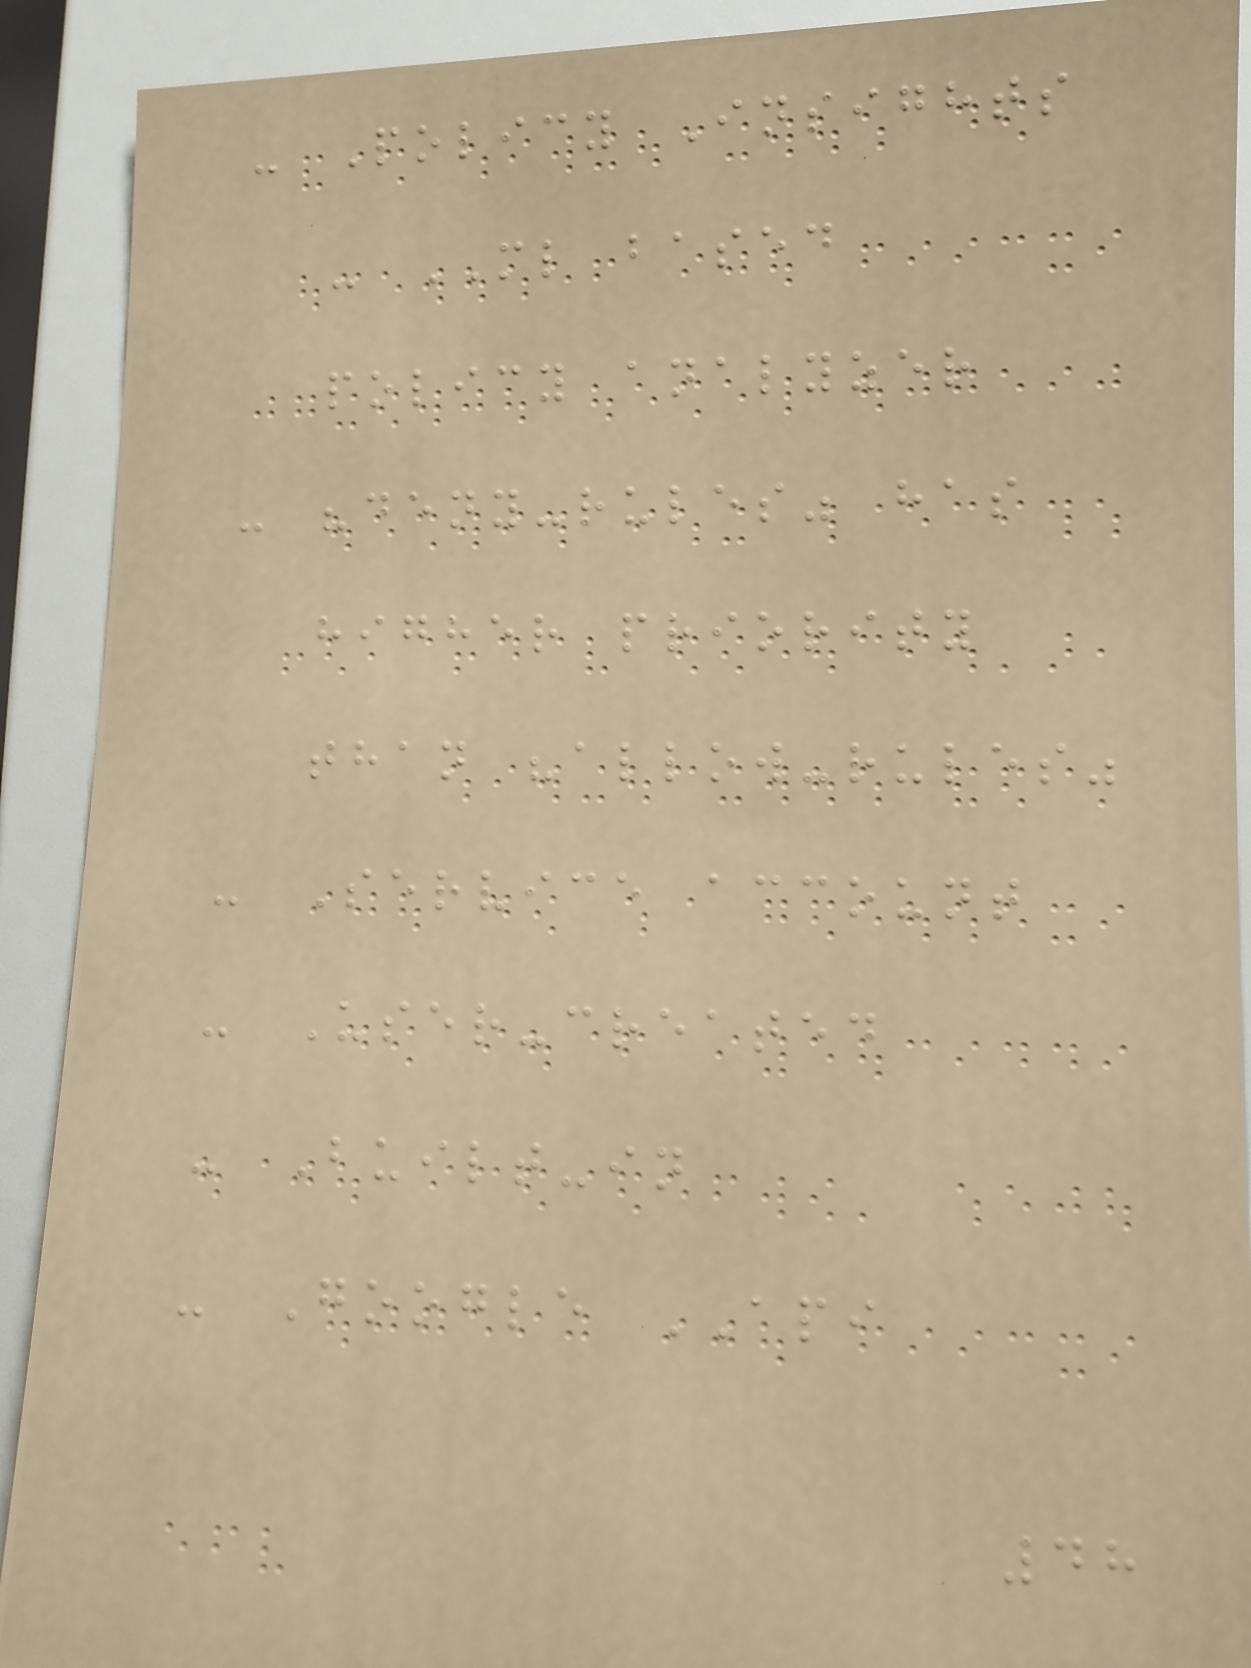- Policy Insights
- ML based
policy analyzer
- "deny-rules" has
higher priority
than "allow-rules"
- Service account
- User-created
- Built-in
- Google API
48
